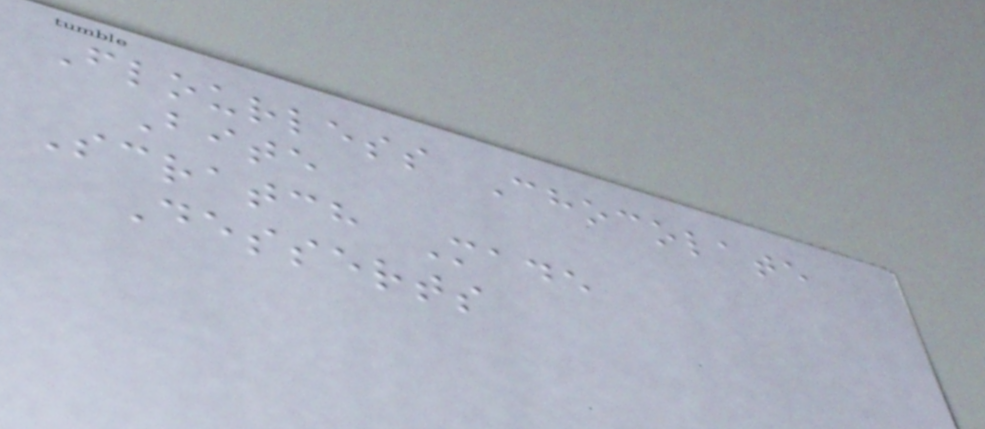Flourless Chocolate
Bite
Scratch Made
Desserts
